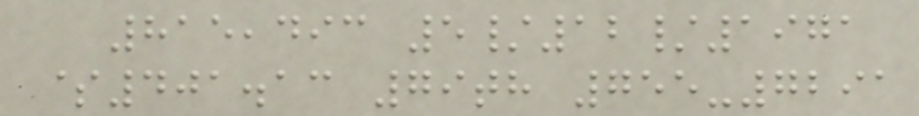815,493 5/12/1971
$401.13 79th 755-7291
